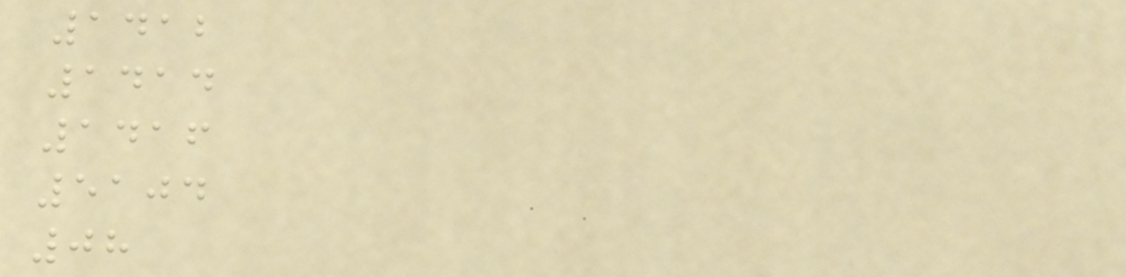1412
1414
1416
5104
08
